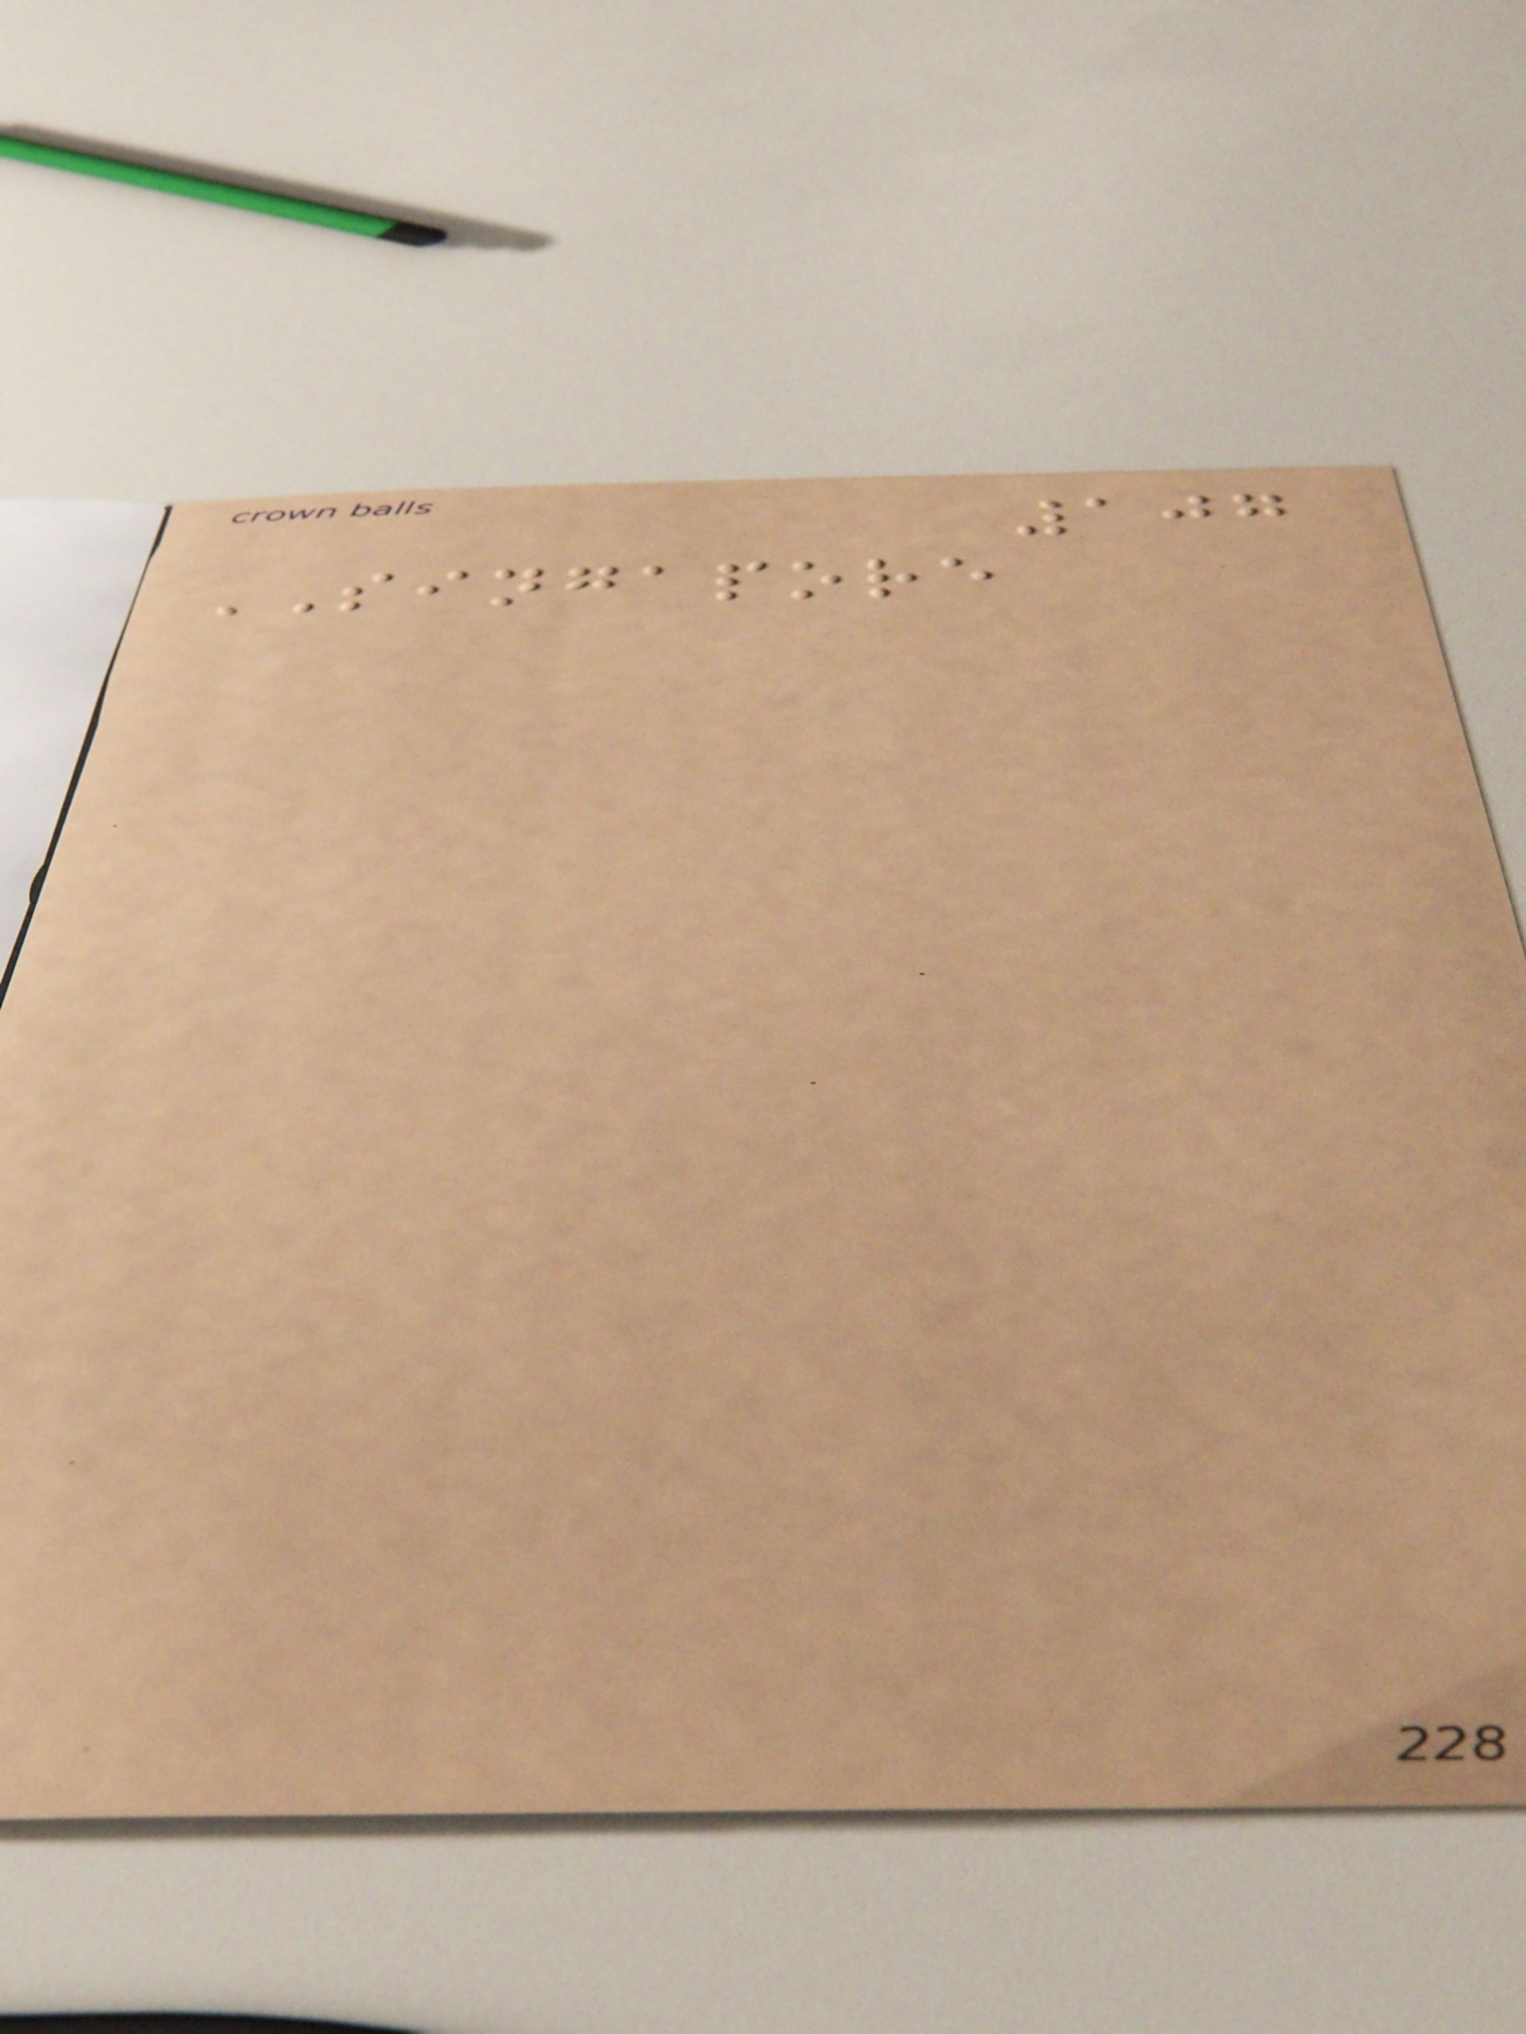107
SINGAPORE
